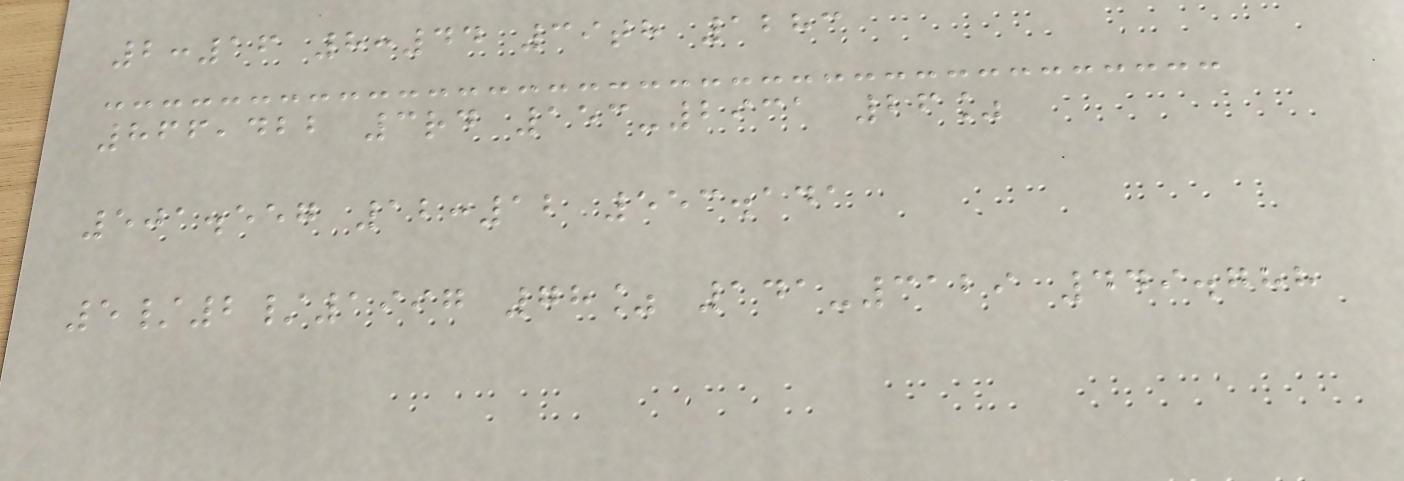2:16 8:44 39th 1283
866,422 3rd 153-2931 26%
501.557 12:12 553.141
5/2/1997 78% 141-3129 449.788
